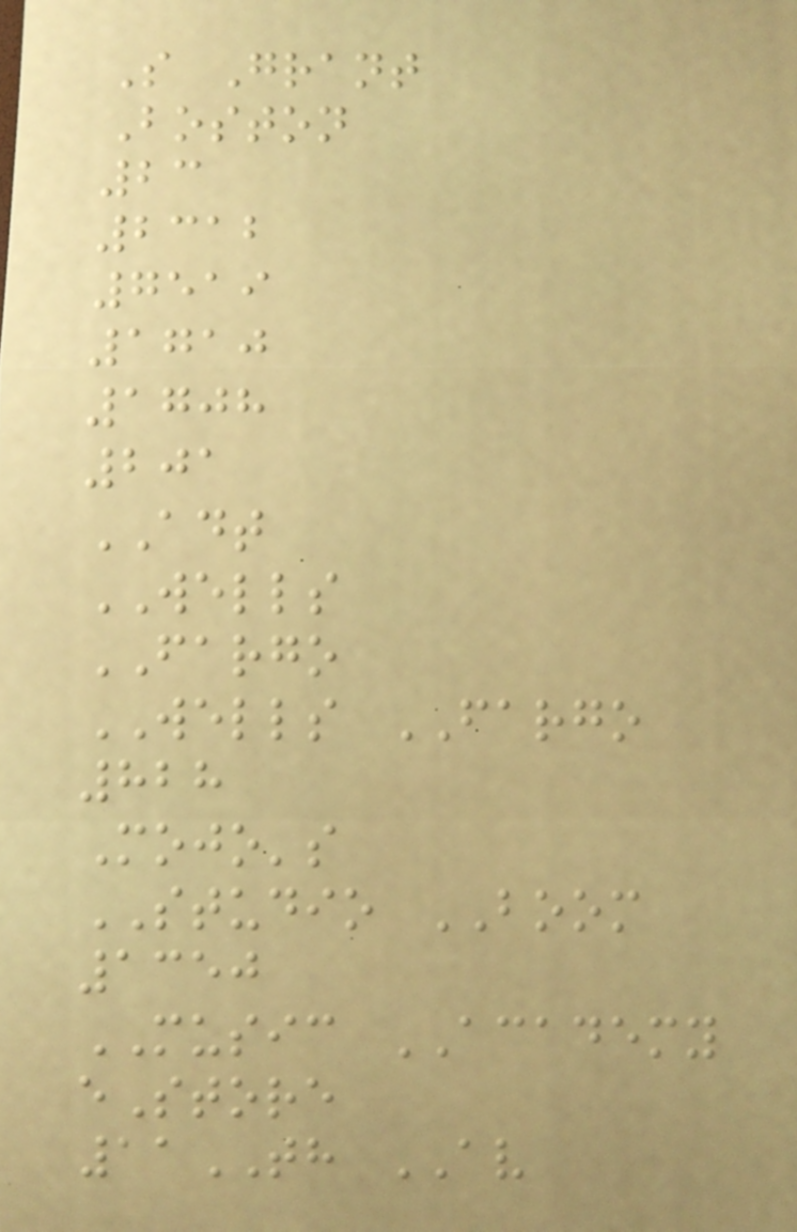S Grant
Boston
23
2312
7519
1710
1708
201
ADT
WELLS
FARGO
WELLS FARGO
828
Mojo's
STUDIO BOOM
1350
MUSIC ACADEMY
eStore
11TH AV
